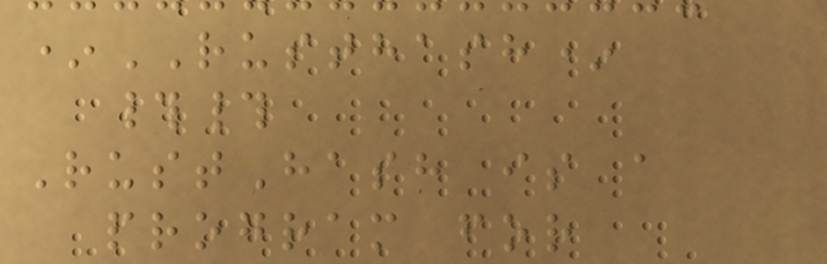*RUSTHASH*
##
RustHash is a
program for
